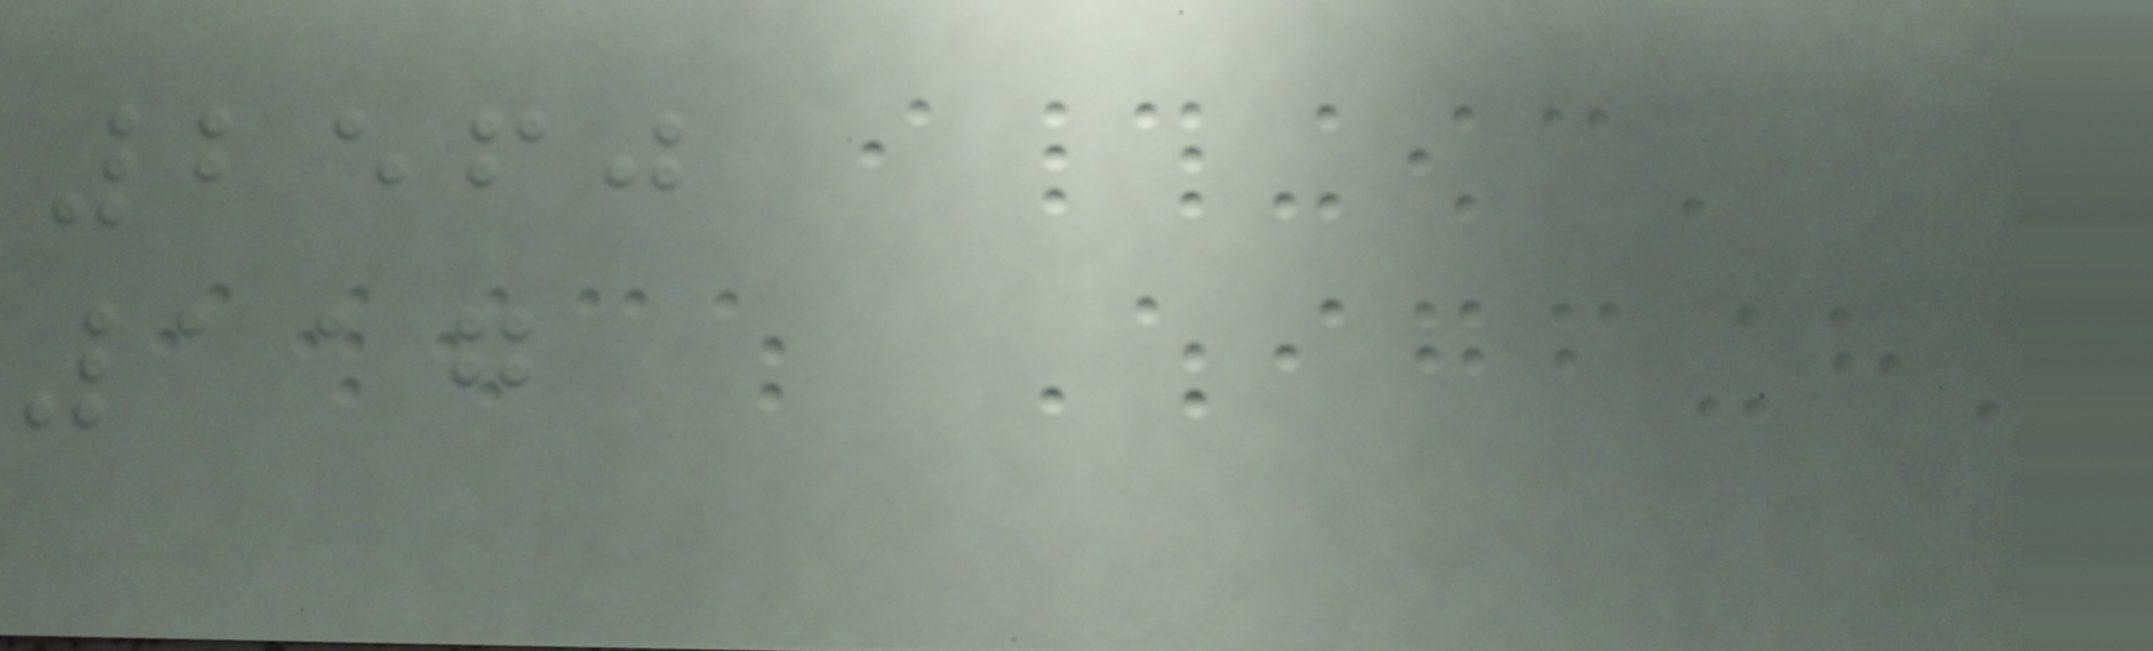2560
117
